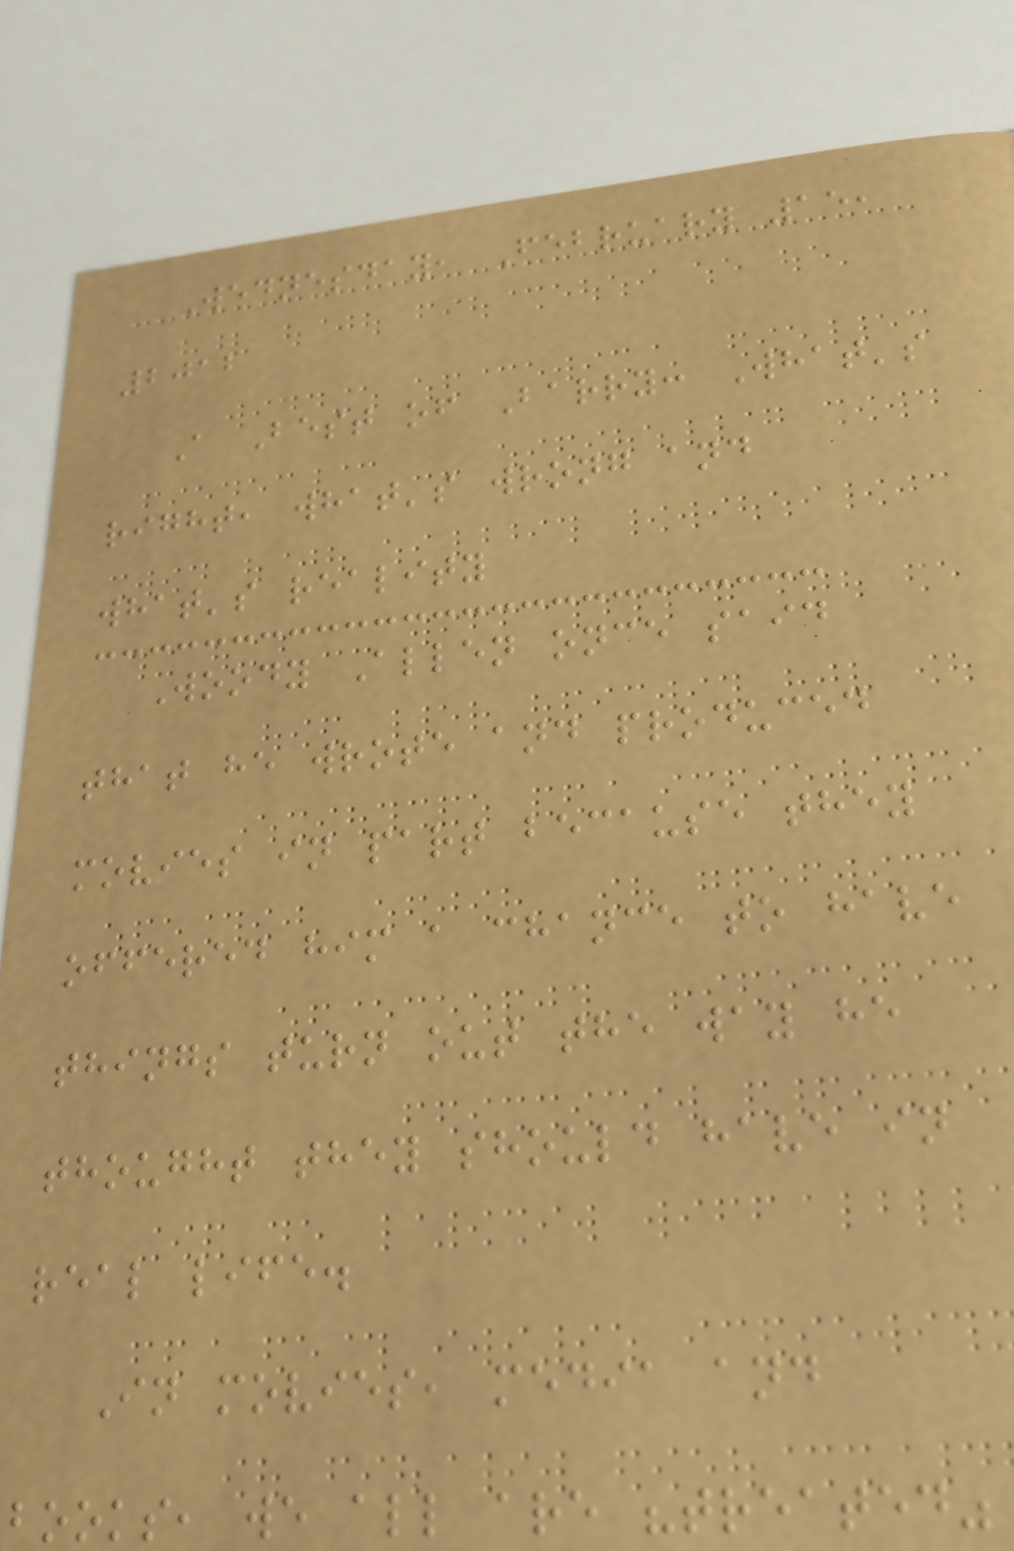Wednesday, February 15,
2012
A Best of Barry: What's
right, what's wrong and
what's reality
Woody Allen once said
that he wrote and produced
movies in part because they
offered him a chance to have
things turn out the way he
thought they should have in
real life.
In movies, media and
books, we all are "treated"
